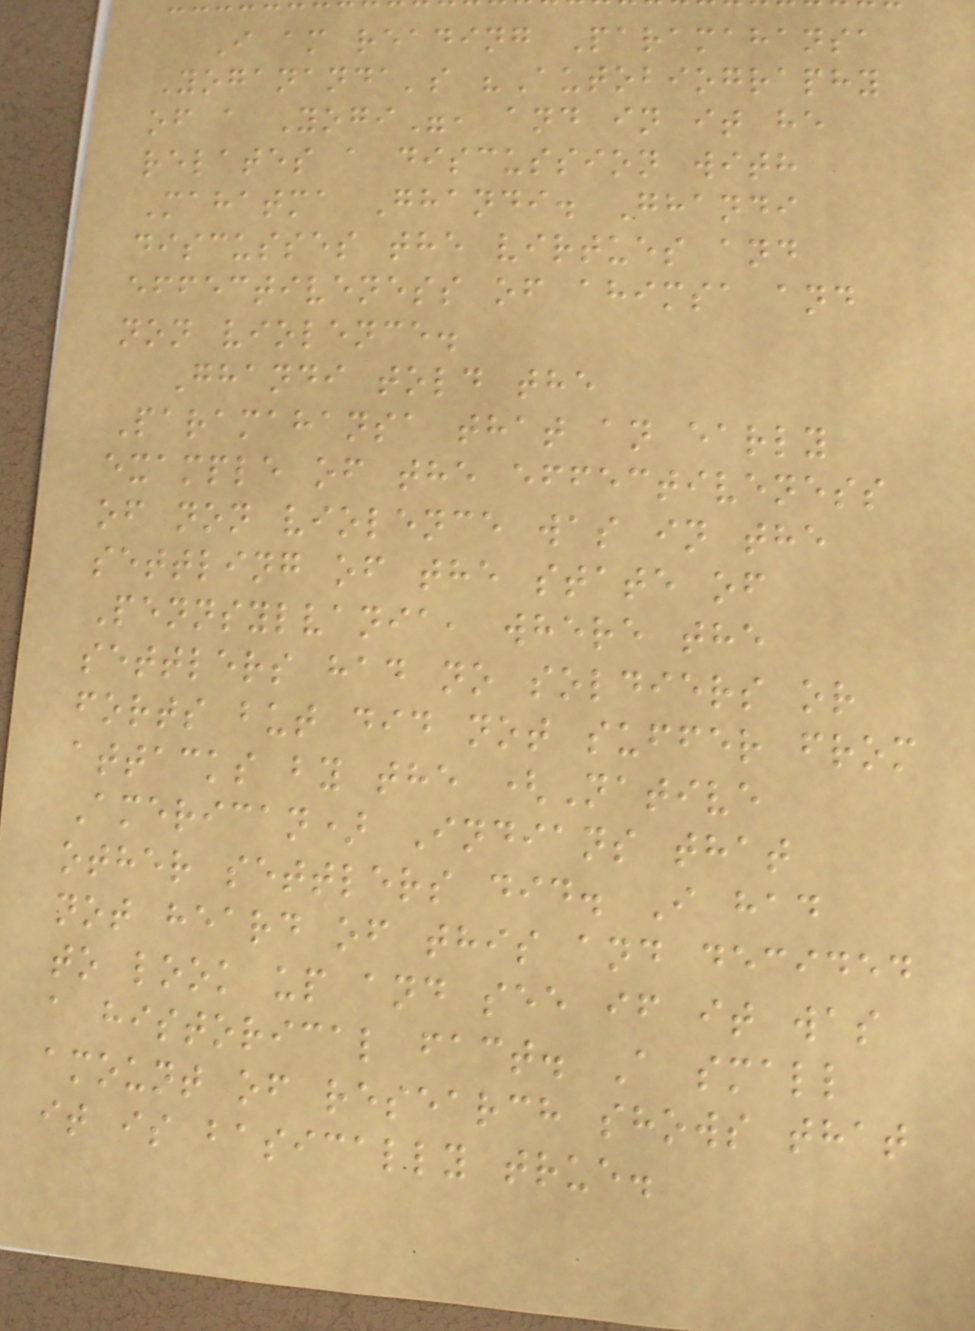I am reading Paramahansa
Yogananda's "Autobiography
of a Yogi", and in it he
relates a discussion with
Mahatma Ghandi. Ghandi
discusses the virtues and
effectiveness of ahimsa and
non violence.
Ghandi told the
Paramahansa that an early
example of the effectiveness
of non violence was in the
settling of the state of
Pennsylvania, where the
settlers had no soldiers or
forts but did not suffer from
attacks by the (Native
American) Indians that
other settlers did. I had
not heard of this and decided
to look up and see if it was
a historical fact. A small
amount of research shows that
it is basically true.
